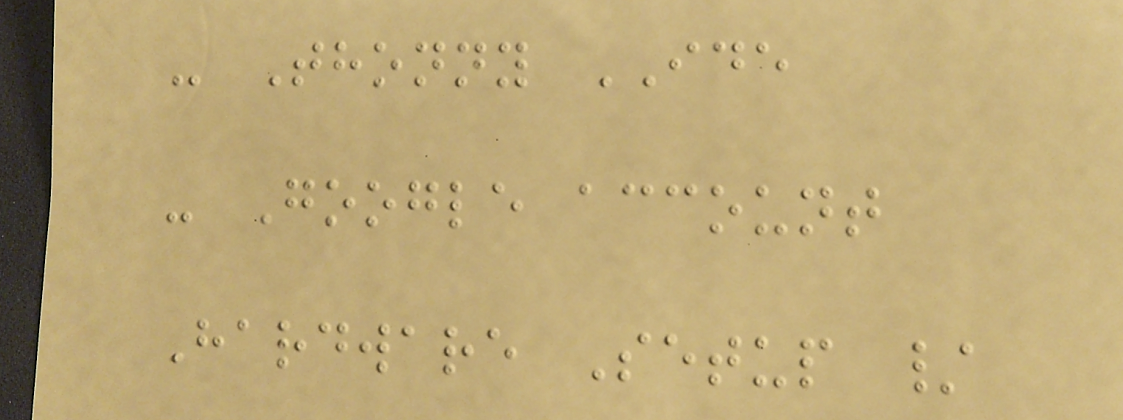- Thonny IDE
- Google account
Hardware Setup /
